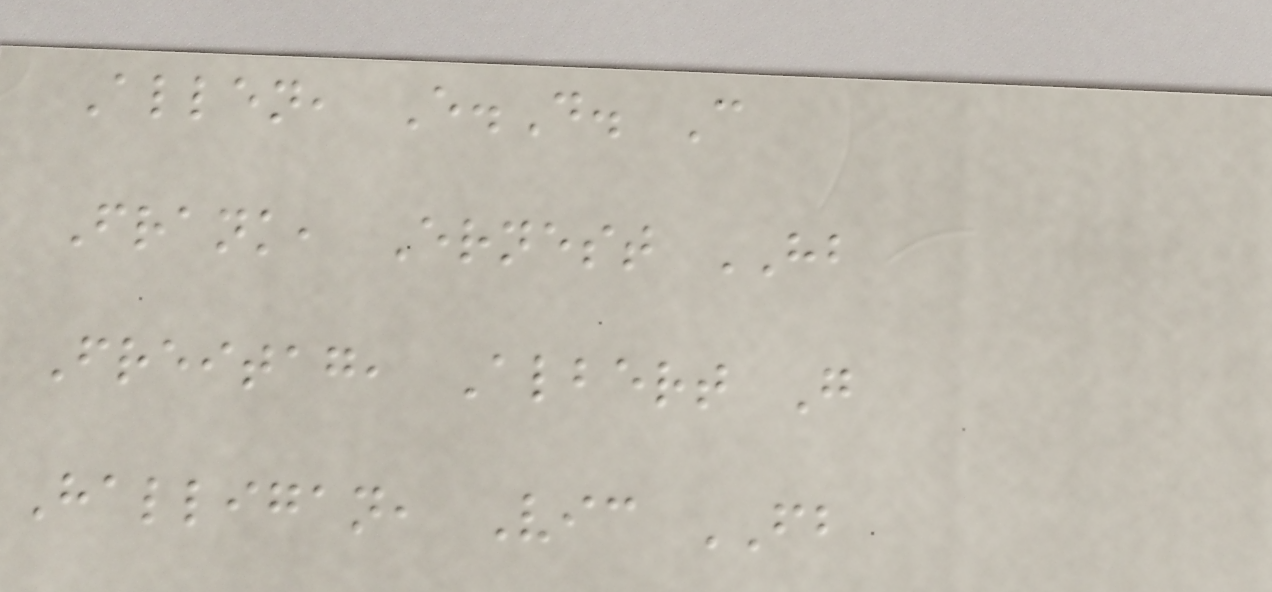Allen, E.D. C
Frank, Ernest HB
Freitag, Albert G
Halligan, Vic FB
